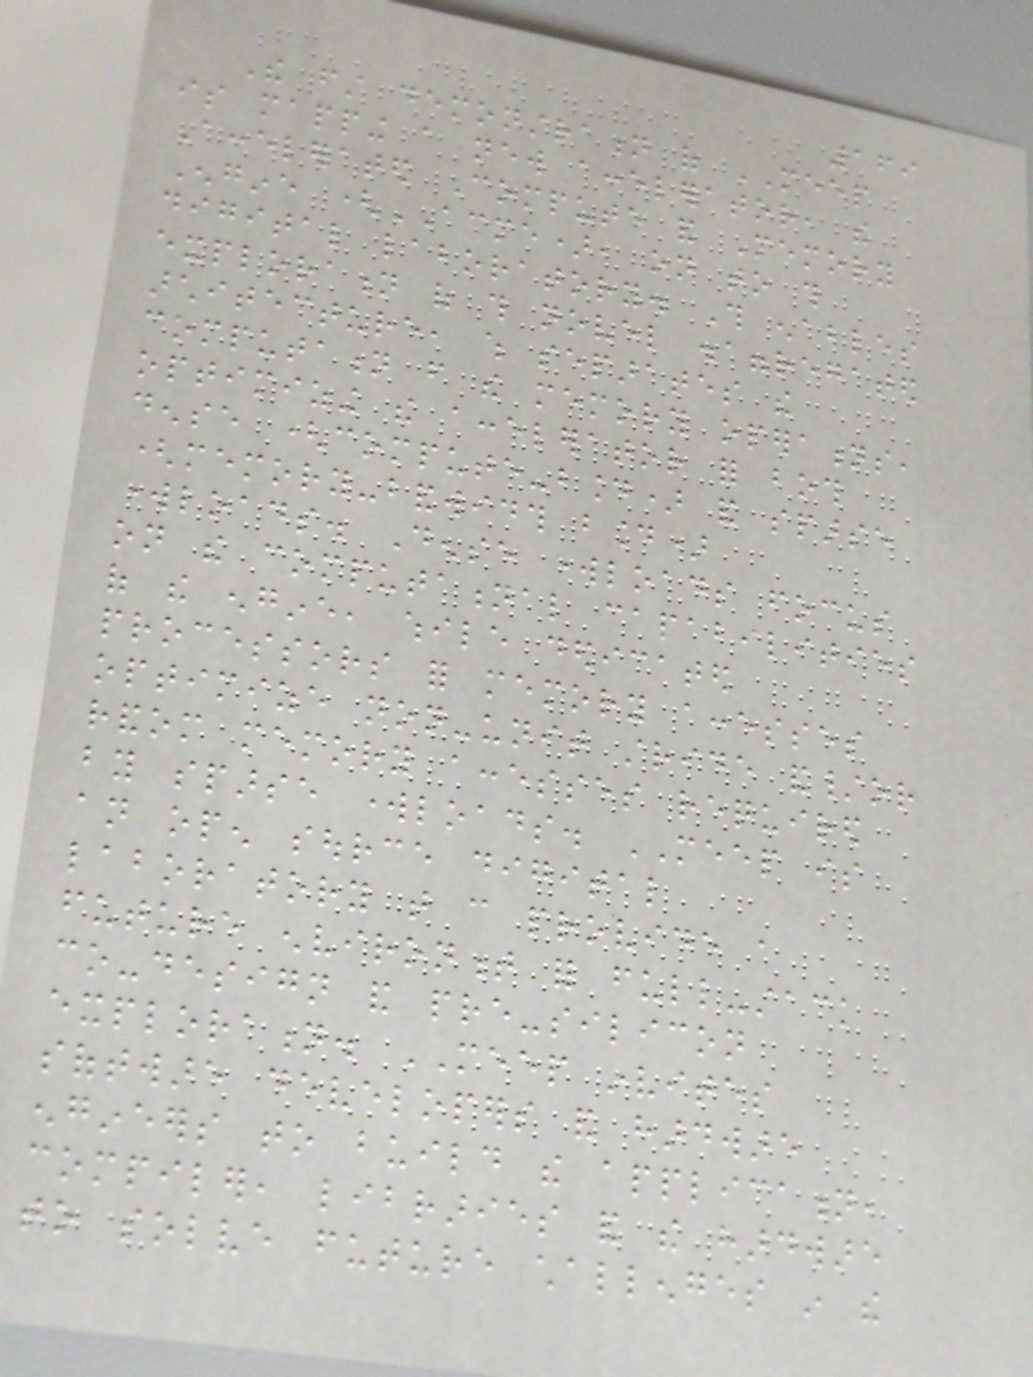169
The first demonstration of MEEP
is mapping a new accelerator, the
Accelerated Compute and Memory
Engine (ACME), on to this
digital laboratory. This enables
exploration of this novel disaggregated
architecture, which separates the
computation from the memory operations,
optimizing the accelerator for both
dense (compute-bound) and sparse
(memory-bandwidth bound)
workloads. Dense workloads focus
on the computational capabilities
of the engine, while dedicated
processors for memory accesses
optimize non-unit stride and/or
random memory accesses required
by sparse workloads. MEEP is
an open source digital
laboratory that can provide a
future environment for full-stack
co-design and pre-silicon
exploration. MEEP invites
software developers and hardware
engineers to build the application,
compiler, libraries and the hardware
to solve future challenges in the
